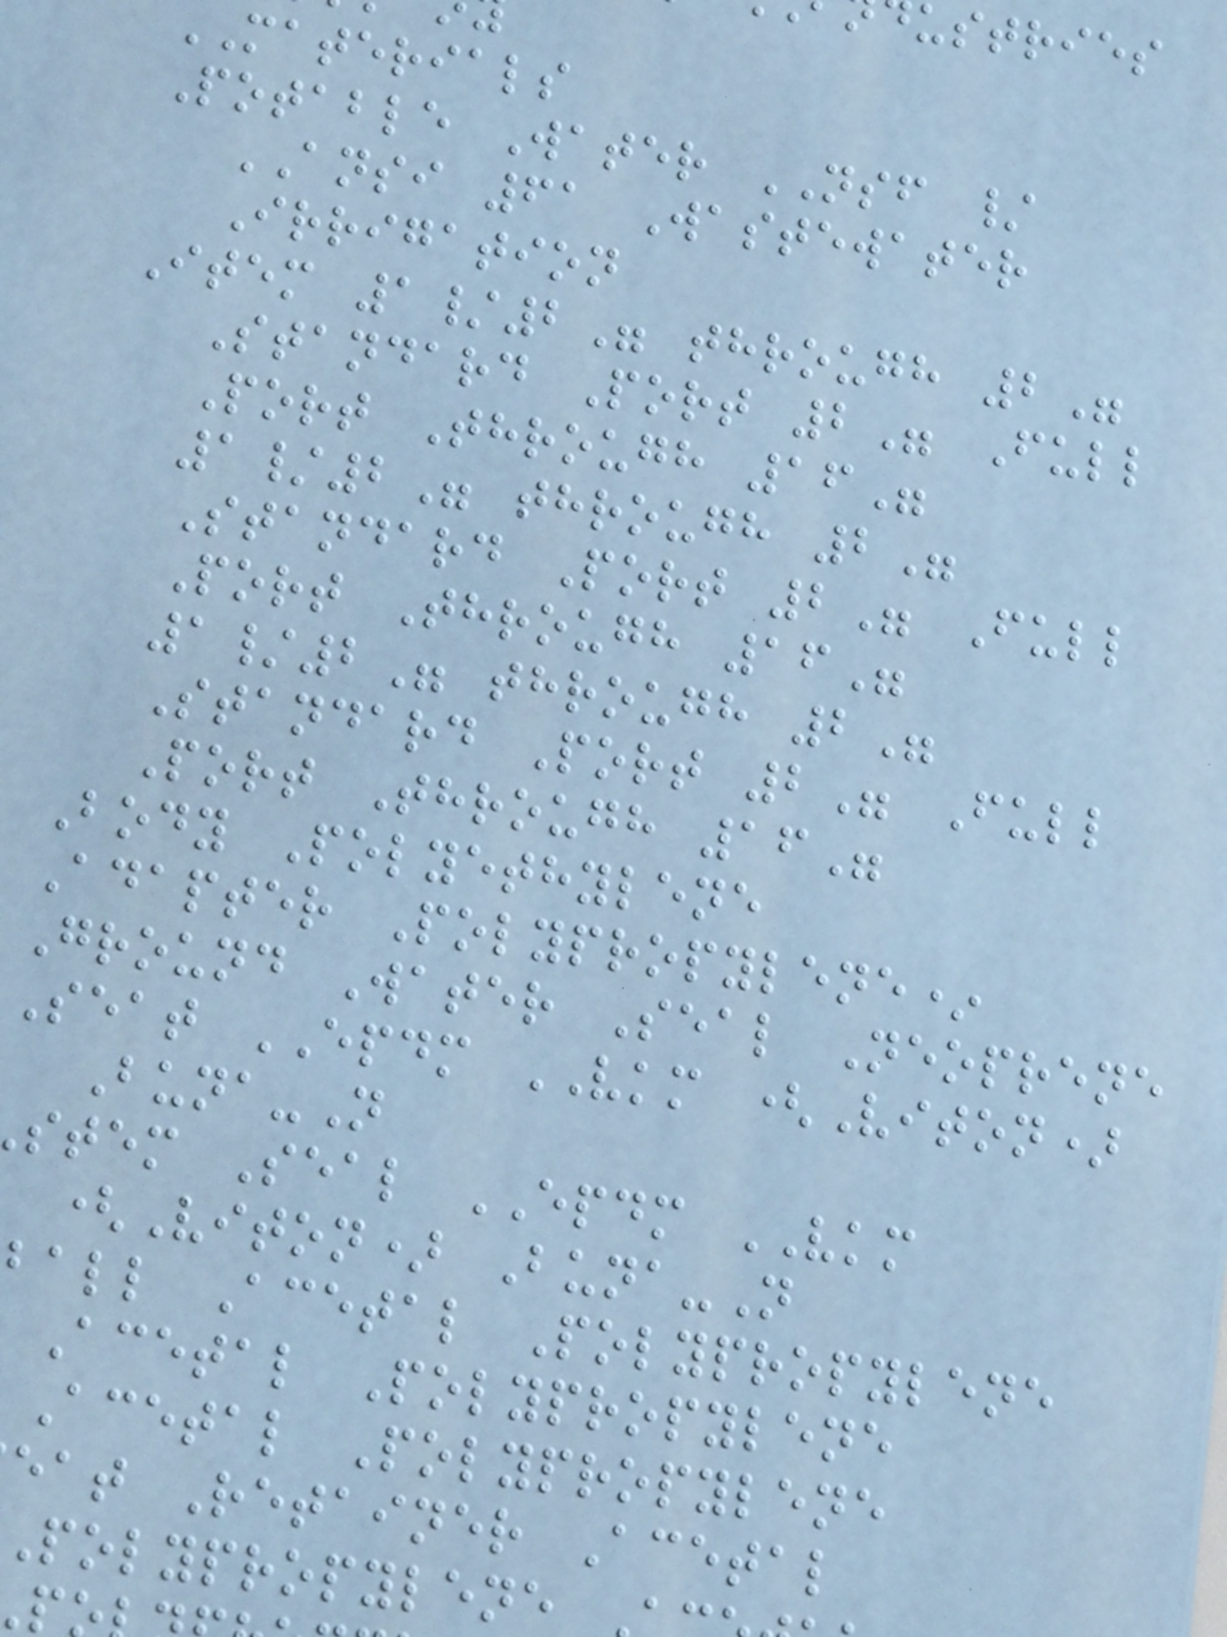ustries
MATERIALS
Potable Water NSF /
ANSI 61 Wastewater
Irrigation
Item 1/2" through 2"
Standard Port 2" Full
Port Through 16"
1/2" through 2"
Standard Port 2" Full
Port Through 16"
1/2" through 2"
Standard Port 2" Full
Port Through 16"
Body Polyethylene
Adapter Polypropylene*
Ground Water Seal Neoprene
Seat EPDM VKM (Viton)
Buna-N
stem Seal EPDM VKM
(Viton) Buna-N
ball Acetal Polypropylene
Acetal Polypropylene
Acetal Polypropylene
eat Retainer Acetal
polypropylene
